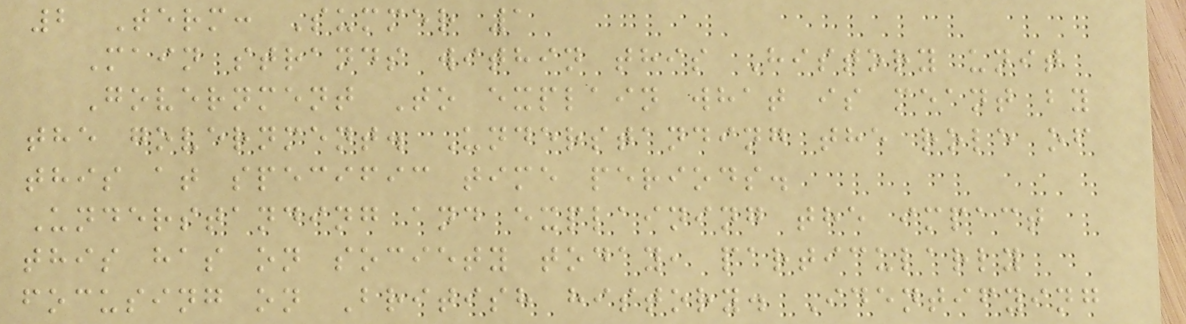2 Term: Summer 1
Main strands within this History unit
Government To explain what is meant by
the government. Understanding the role of
this at specific time periods.
Understanding and explaining the impact
this has on society today, particularly
focusing on British history. Identifying
